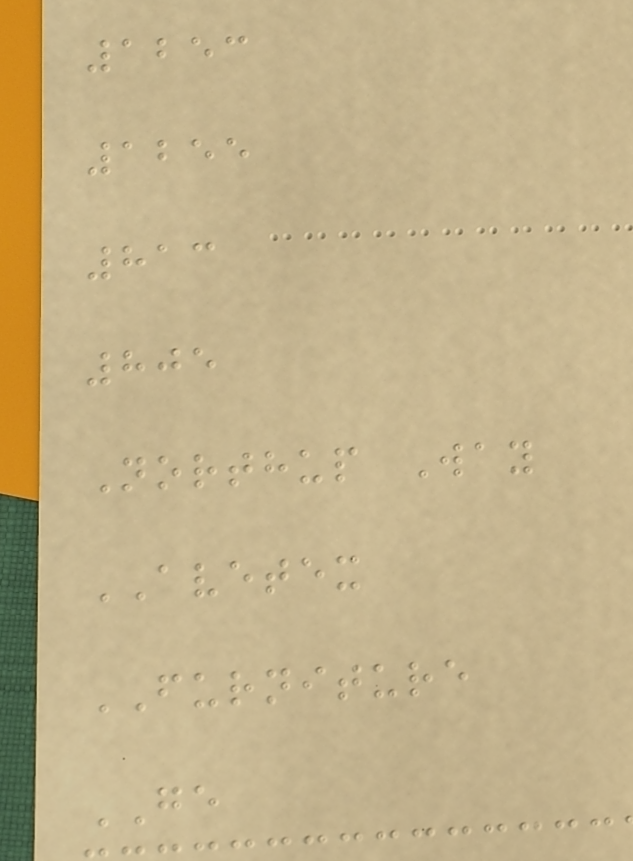1253
1255
813
805
Northup Way
AVETEX
FURNITURE
GE
